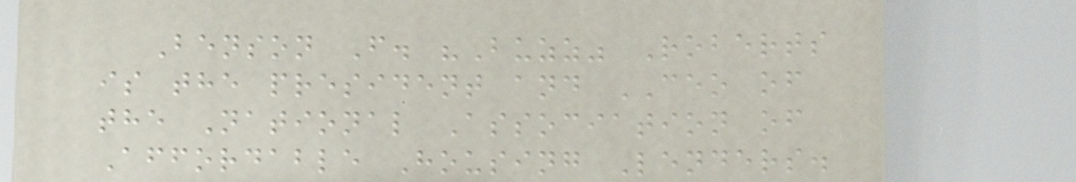Benson F. "Buzz" Roberts
is the president and CEO of
the National Association of
Affordable Housing Lenders.
